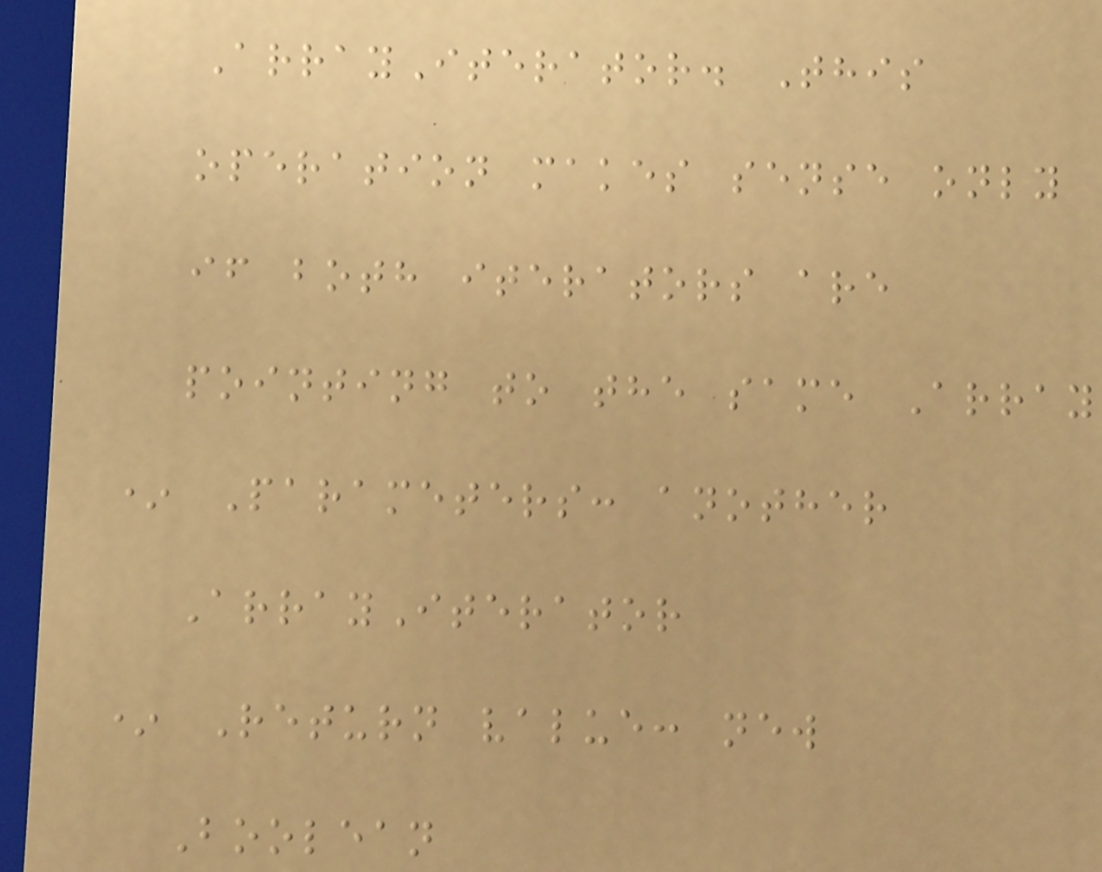ArrayIterator. This
operation makes sense only
if both iterators are
pointing to the same Array
* Parameters: another
ArrayIterator
* Return value: new
Boolean
